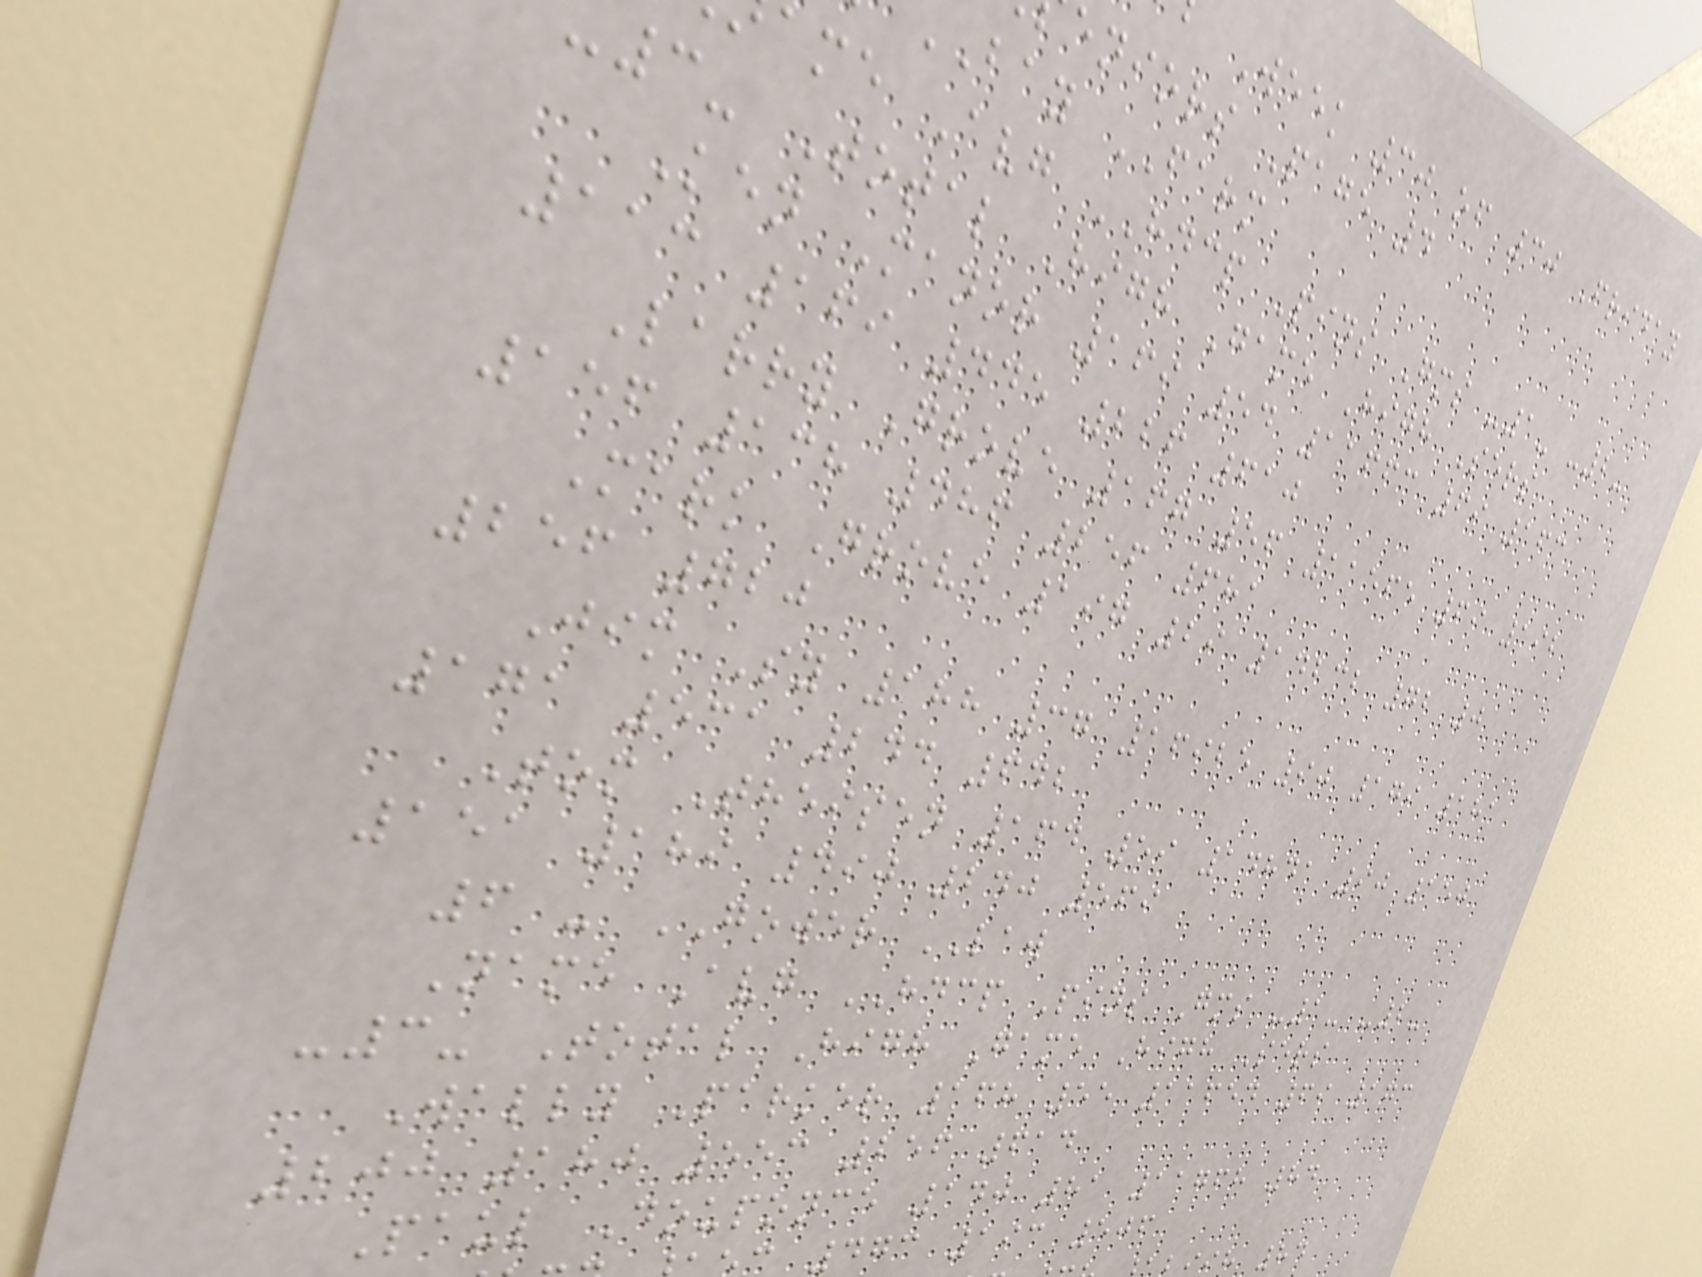Week 30 of 30 Friday
eniors Page 4
bay FARM
ame Avg HDCP Pins Gms -1- -2-
3- Total High Game High Sers
Ken Manor 169 54 11663 69 163
113 169 445 226 610
Larry Grove 167 56 11565 69 192
156 138 486 256 681
Mark Grove 197 29 14232 72 0
256 720
Jim Sy 188 37 16925 90 179 181
171 531 244 642
Tom Theisen 164 59 14841 90 150
151 189 490 240 569
6 - GOWER LAW
Name Avg HDCP Pins Gms -1- -2-
-3- Total High Game High Sers
Wally Parker 168 55 11654 69 173
200 180 553 256 614
Paul Douponce 140 81 11768 84
473 193 506
